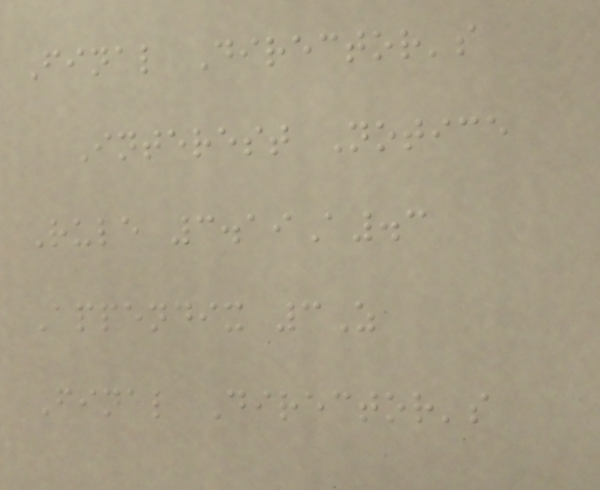Final Director's
Interest Notice
Rule 3.19A.3
Appendix 3Z
Final Director's
